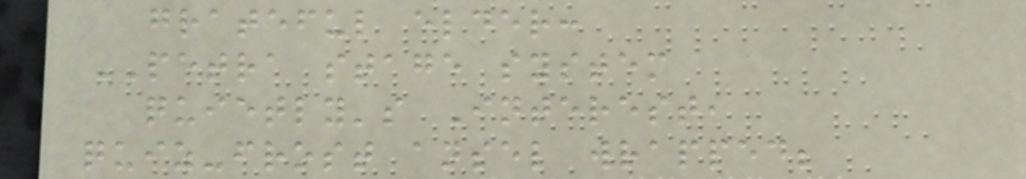grateful elder:
PETRA stage system
quietly's Interest,
quiz-frost ansel wrapped;
